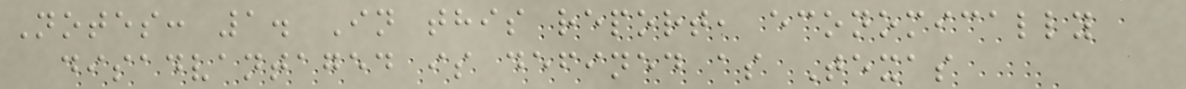Notes: 1. In this report, economically
disadvantaged is defined as Texas
